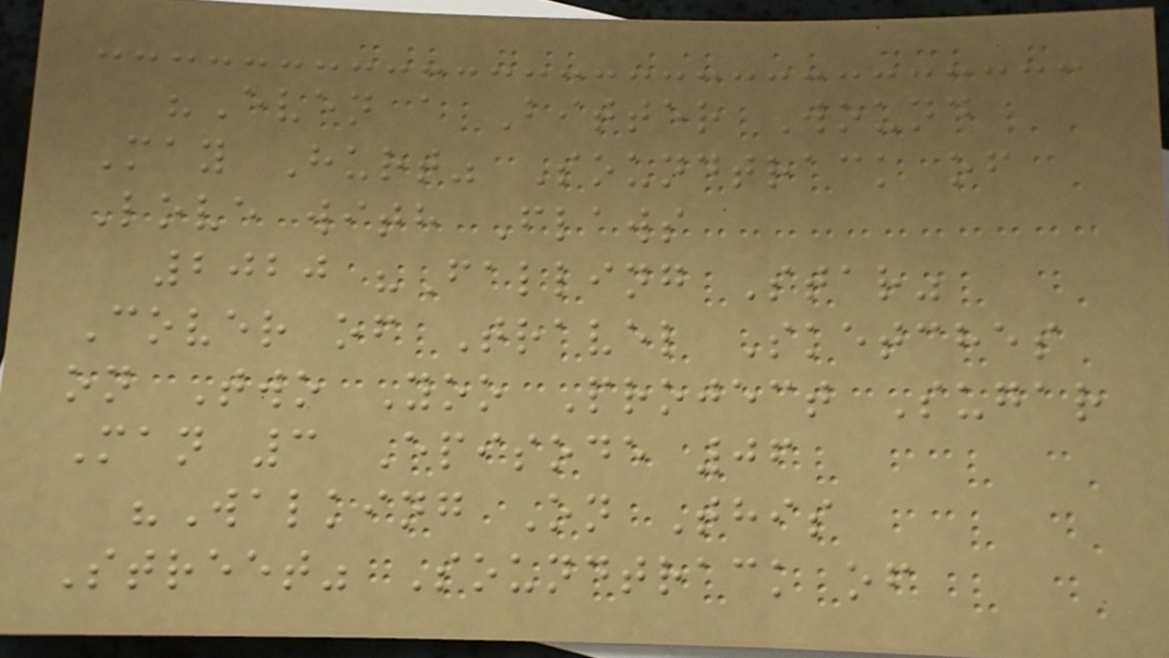"Even a Bitter Wound
May Hurt" Soundtrack of
Love with Flaws
2020 "Falling Star"
Cover of Travel Sketches
on Two Yoo Project Sugar
Man 3 Episode 06
"Walking On This
Street" Soundtrack of
